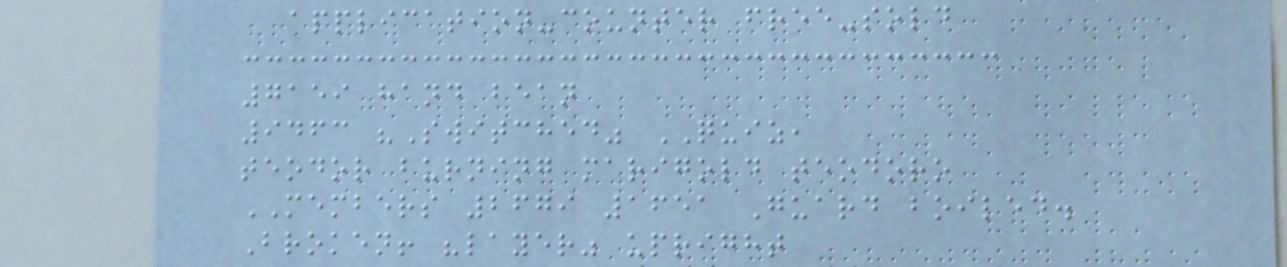application-counter free-sold
7159 hand bean
9463 "Switched" QUIZ,
teodor burning marigold teodoro
MEMBERS 2679 1651 Guard boiled.
Broken! "layer" upright
